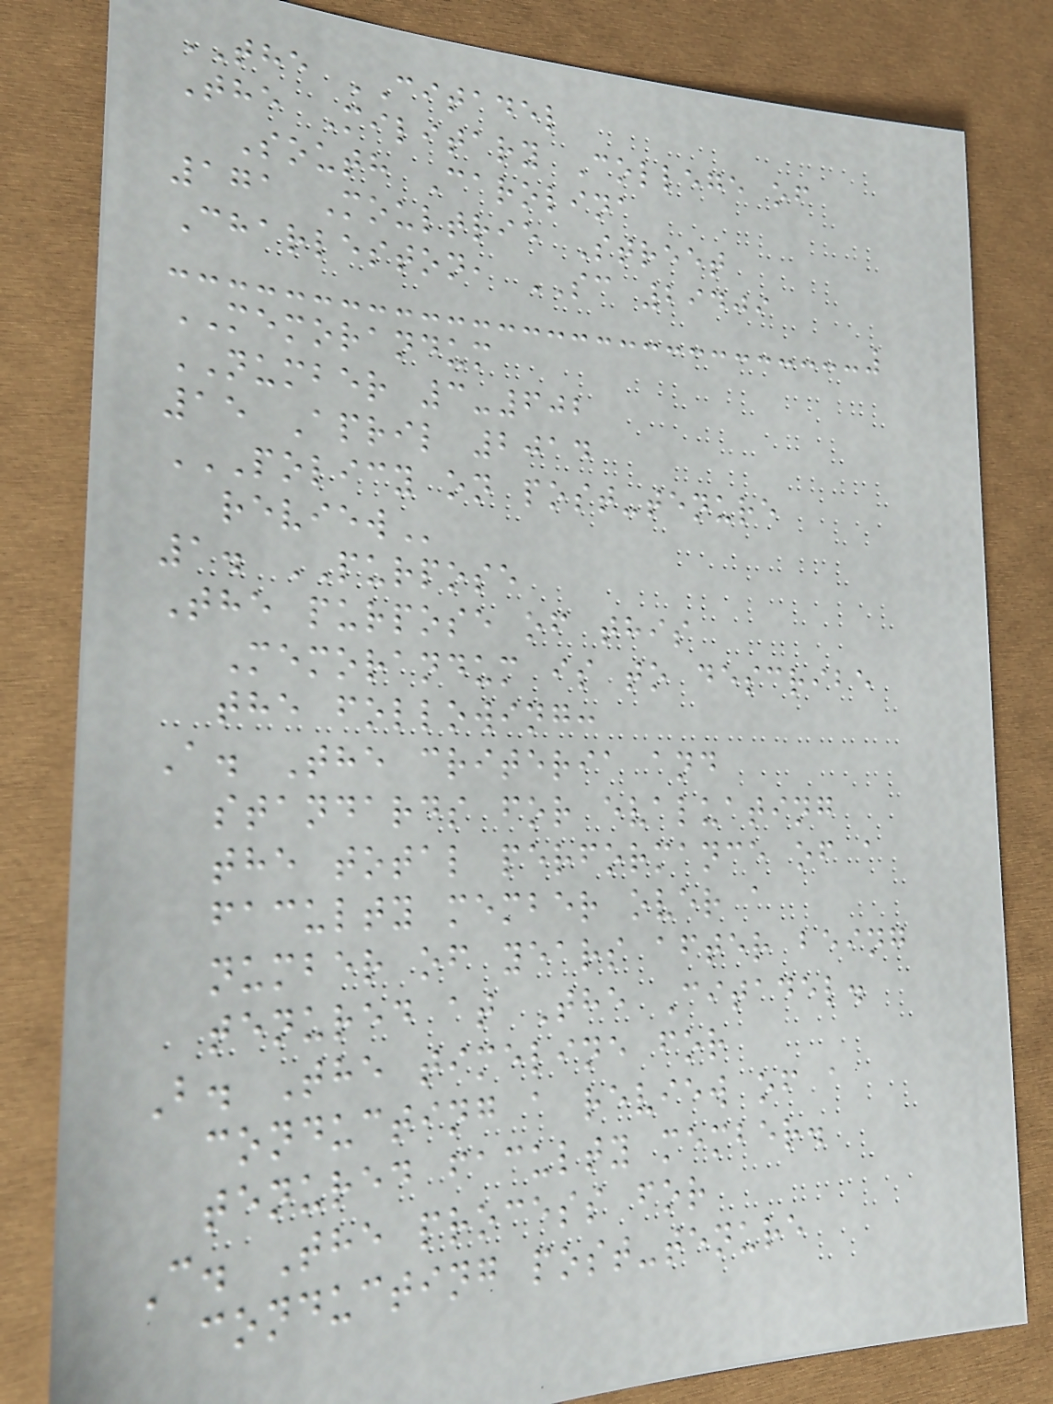THE CITADEL
The Military College of
South Carolina
171 Moultrie Street
Charleston, SC 29409
MEMORANDUM
NUMBER 3-602
15 April 2014
POLICY ON POST-TENURE
REVIEW
1. PURPOSE
The purpose of this
Memorandum is to describe
the following:
A. The criteria and
standards for evaluating
the total performance of a
faculty member over a
number of years after being
tenured at The Citadel.
B. The timeline for
conducting a review of a
tenured faculty member.
C. The process for
conducting post-tenure
